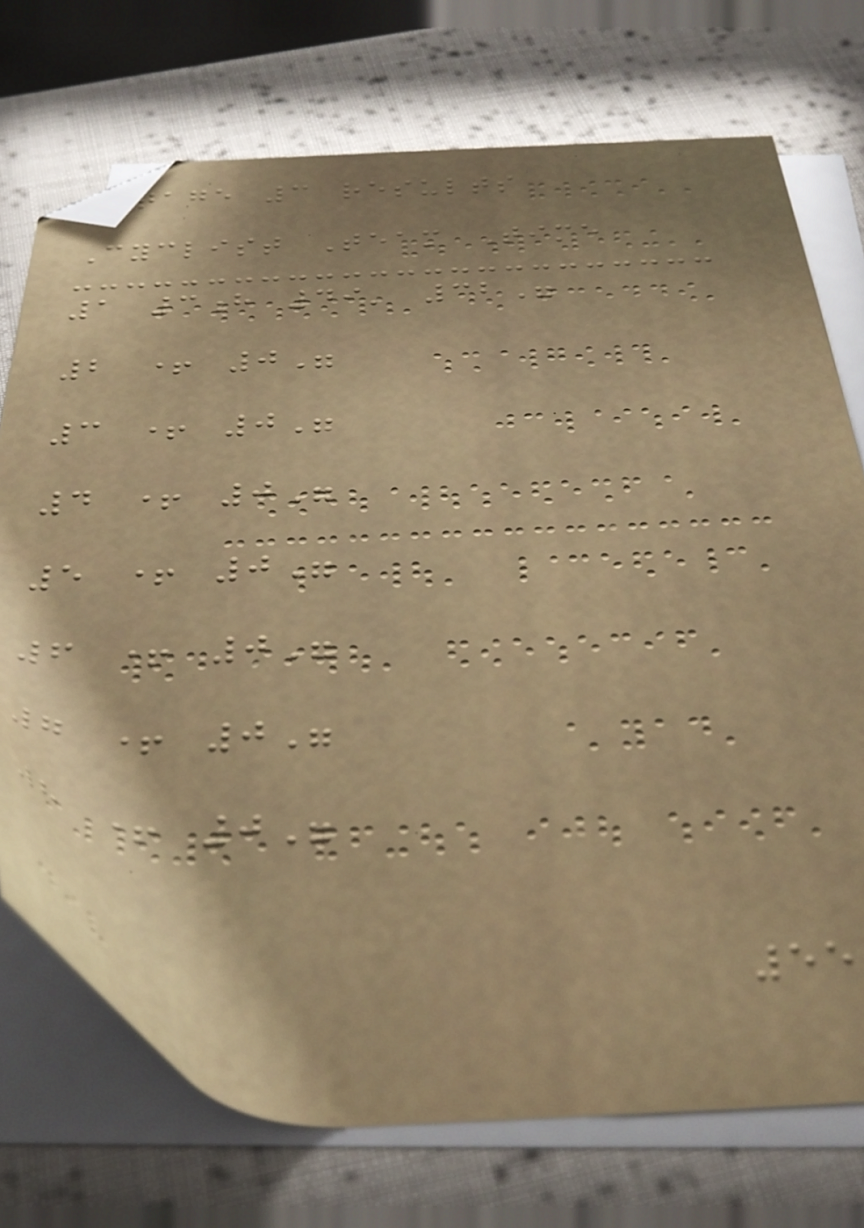Stage 3 results
Cyclist Team Time
1 3h 49' 32"
2 + 0"
3 + 0"
4 + 0"
5 + 0"
6 + 0"
7 + 0"
8 + 0"
55
